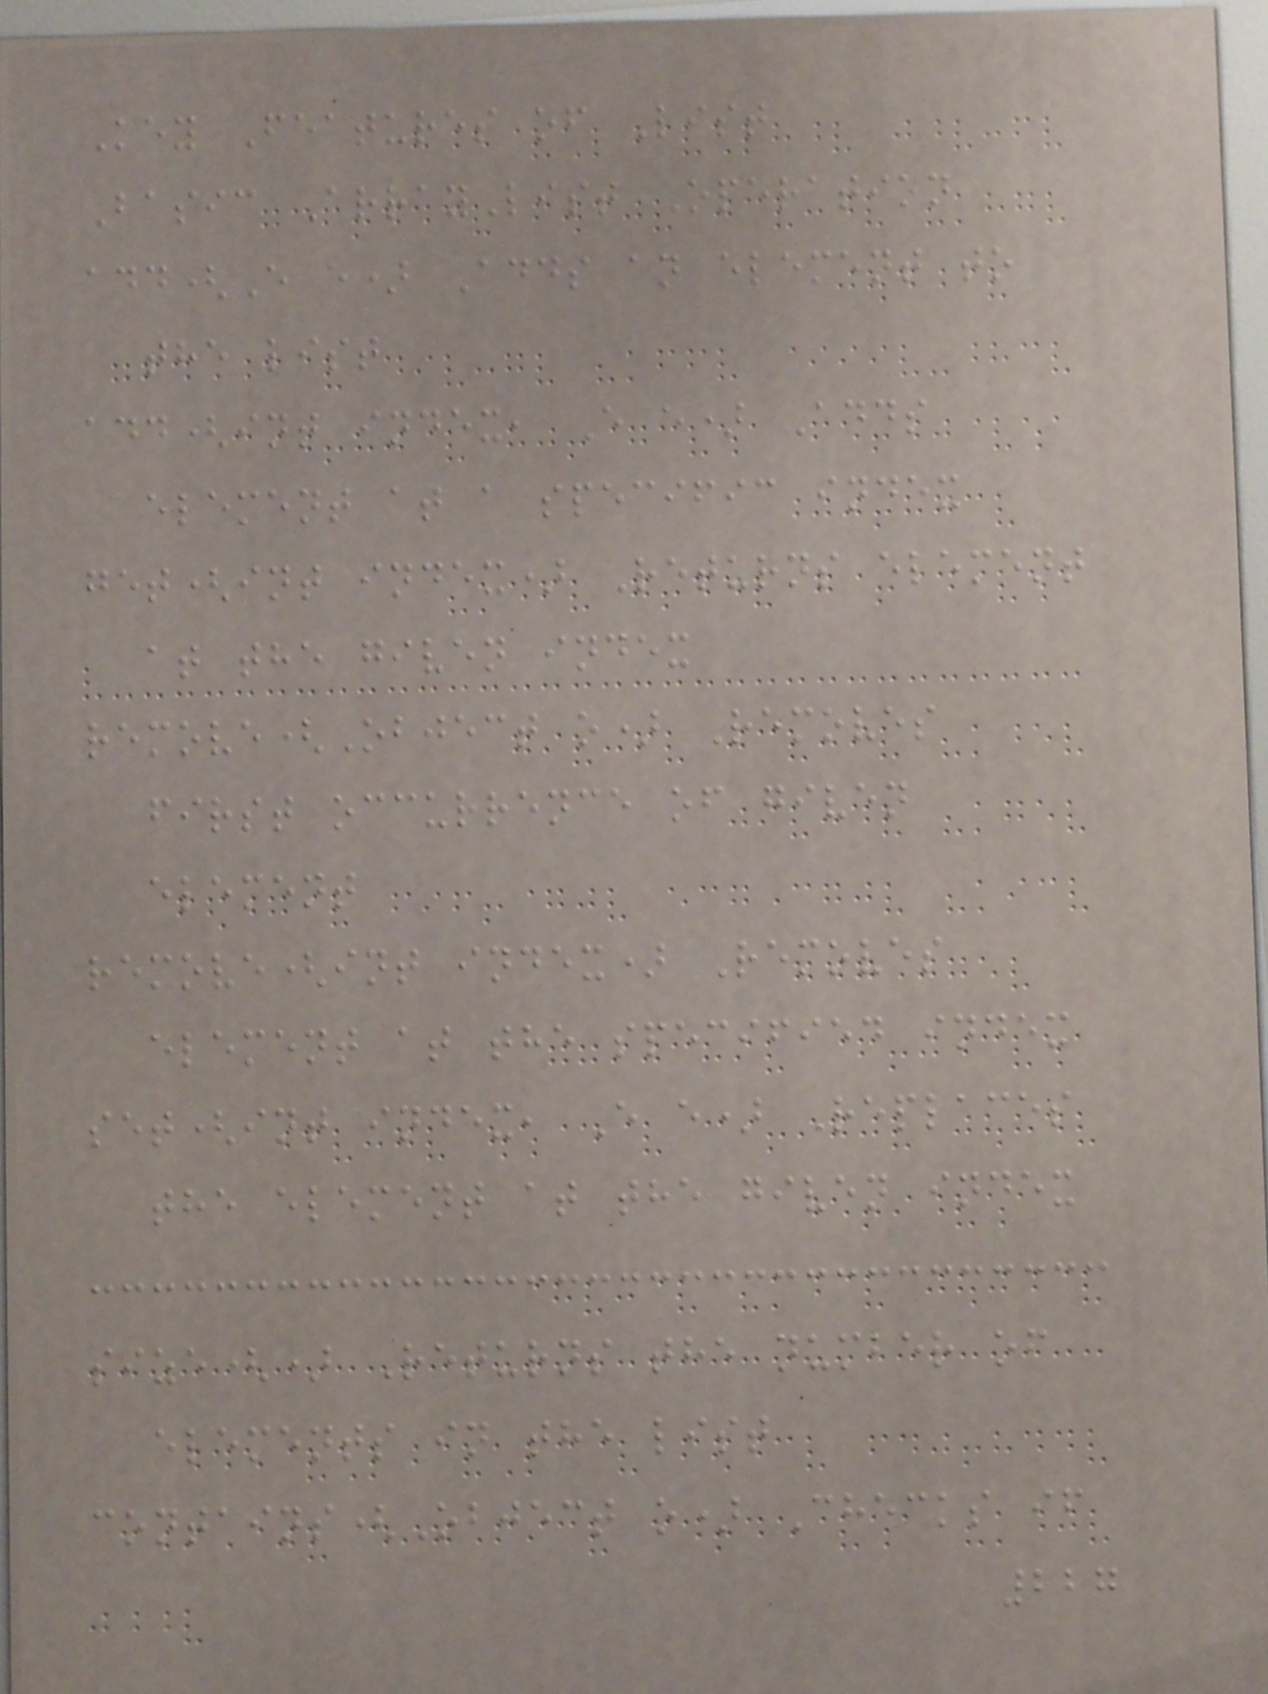Key Features of List
Basic ArrayList Operation
add(E e) Adds an element to
the list
add(int index, E e) Adds
element at a specific index
get(int index) Returns element
at the given index
remove(Object o) Removes
first occurrence of given
element
remove(int index) Removes
element at the specified index
set(int index, E e) Replaces
the element at the given index
size() Returns the number of
elements in the list
contains(Object o) Checks if
227
